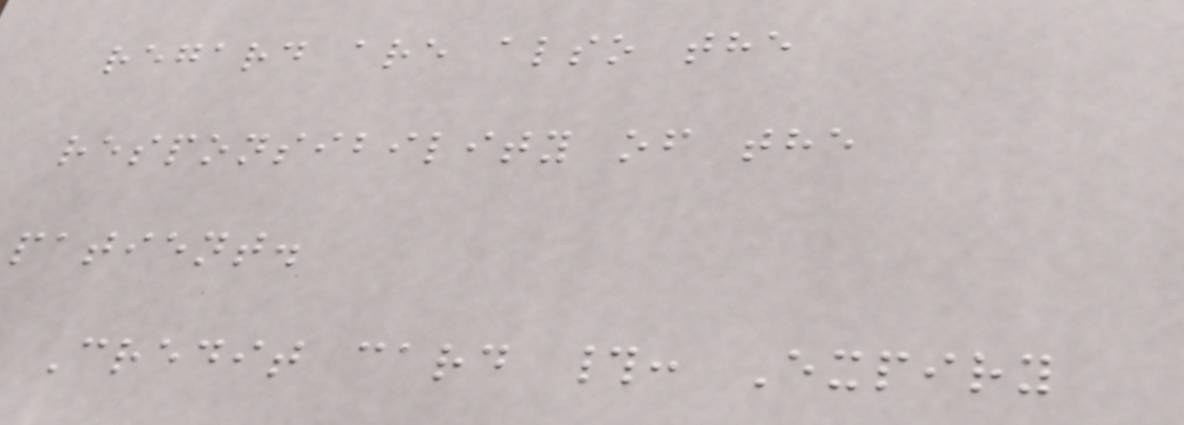regard are also the
responsibility of the
patient.
Credit card #: Expiry
